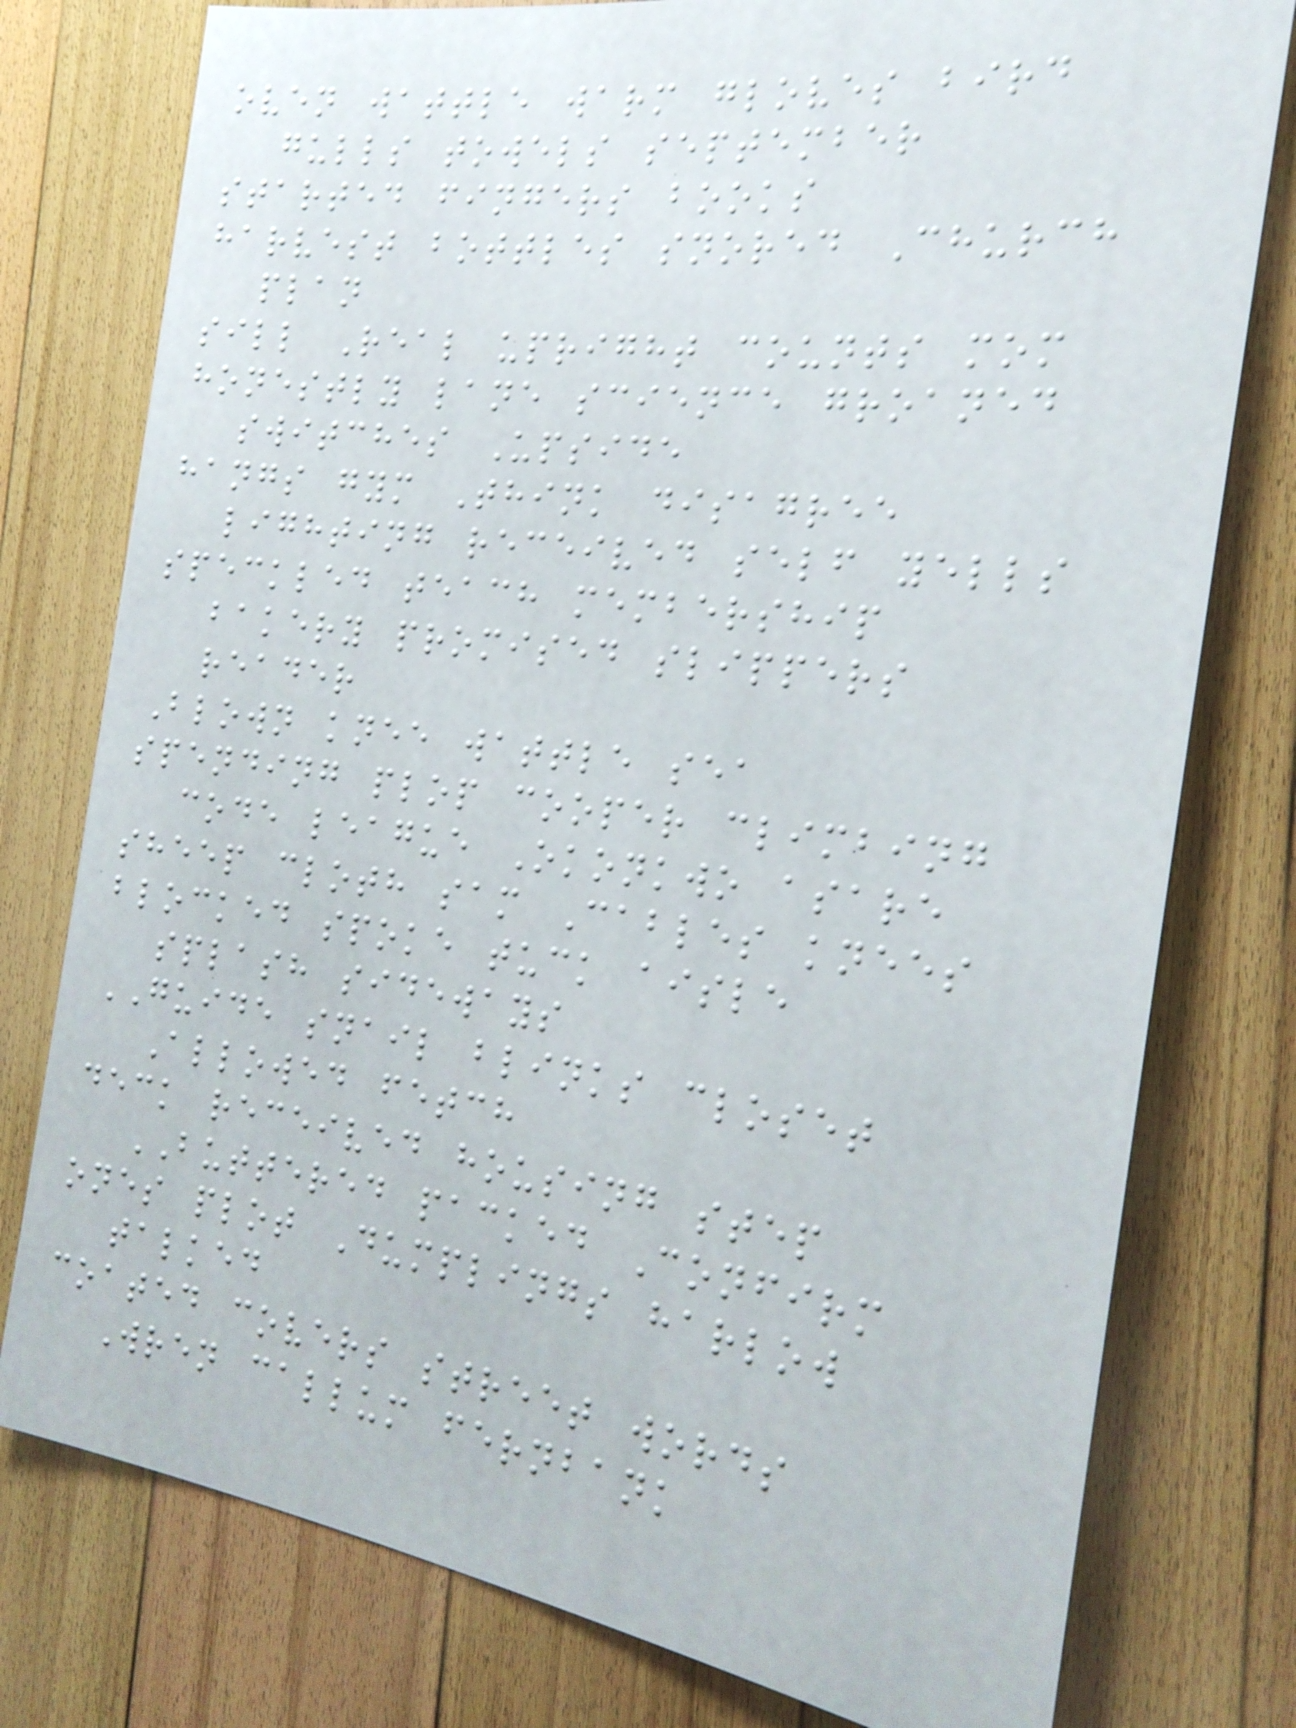oven wattle warm gloves bird
gulls towels september
started fingers books
harvest bottles snored Church
plan
sill Real upright counts mom
honestly lane science groaned
switches Upside
hangs gym Think disagree
lighting received self yells
speckled teach membership
bakery promised slippers
reader
Blown knee wattle sea
spending plop cooper climbing
code league Okonkwo asare
sheep cloth sam Cables knees
blocked spoke tuck aisle
splash sideways
GUIDE snail blinks closet
Allowed fetch
deck received housing step
BUTTERED packed Confirm
ones plot Dumplings harlow
talked
coated covers street words
Wren callum fernbank
